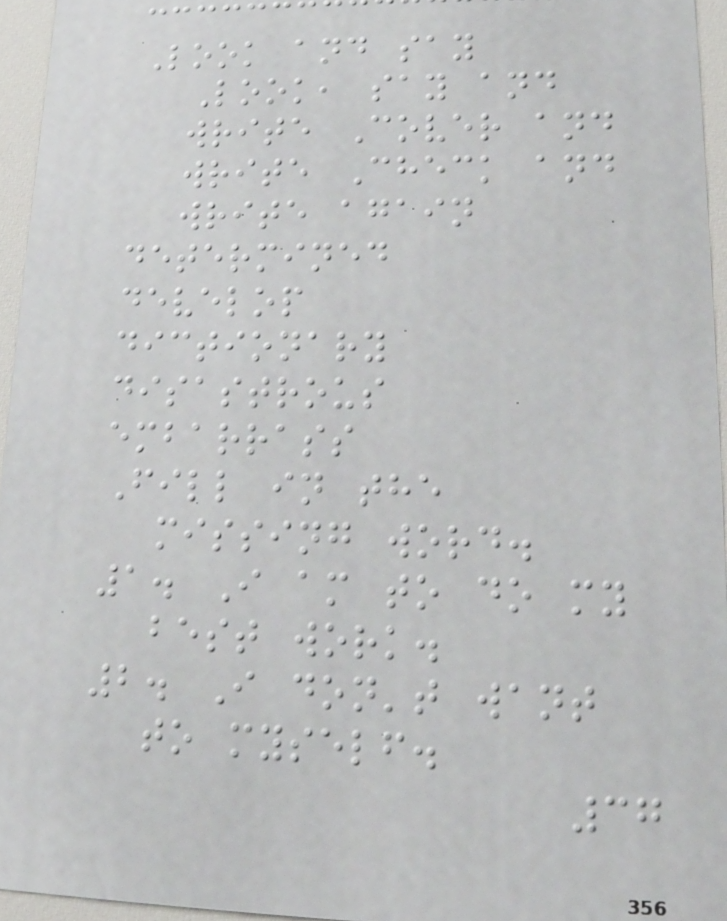Look and say
Look, say and
write Cover and
write Check and
write again
determined
develop
dictionary
disastrous
embarrass
Fill in the
missing word.
1. I am to do my
best work.
2. I don't want
to myself.
37
